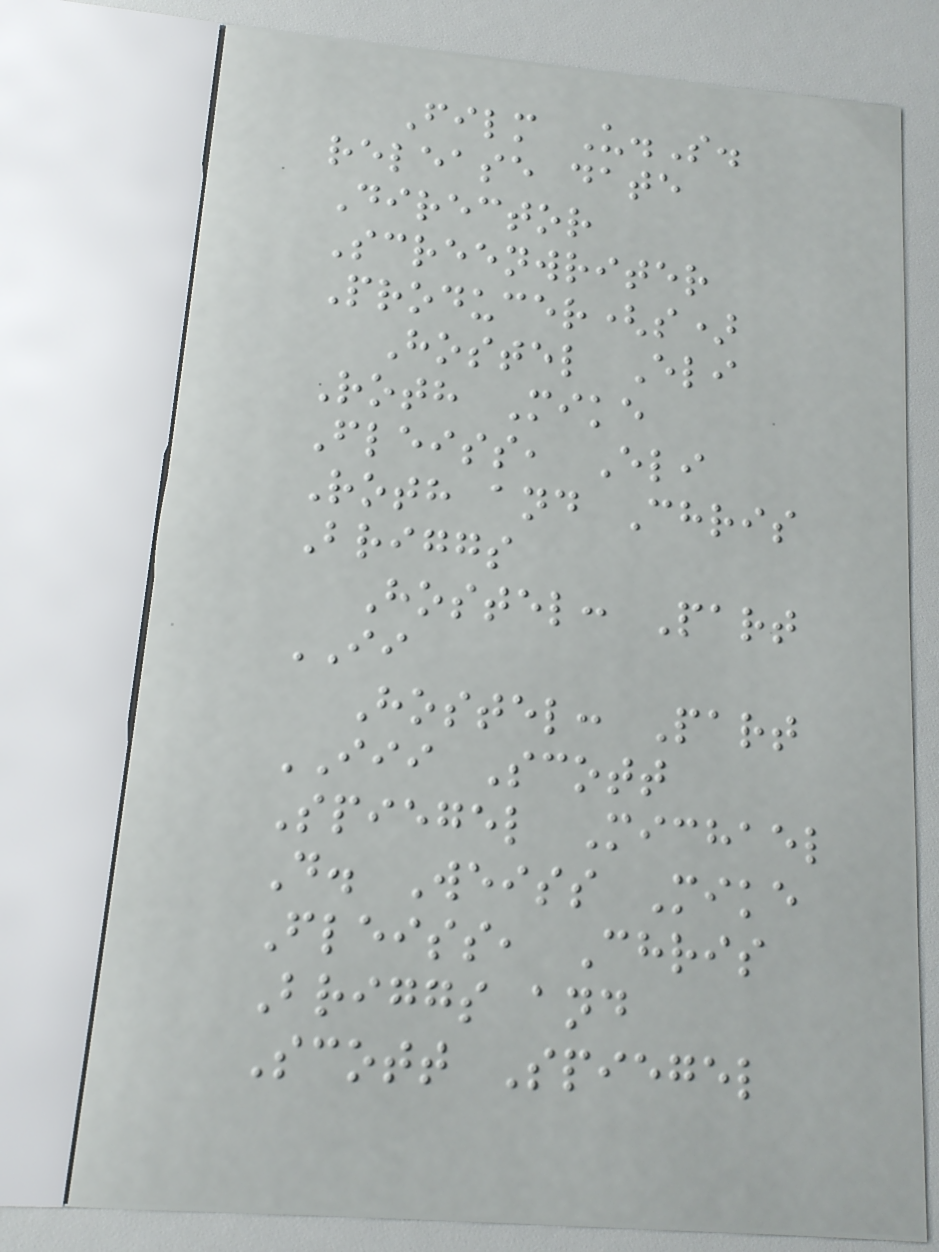Film U.S.
release date
Director
Screenwriter
Producer(s)
Hostel Eli
Roth Mike
Fleiss, Eli
Roth and Chris
Briggs
Hostel: Part
II
Hostel: Part
III Scott
Spiegel Michael
D. Weiss Mike
Fleiss, Chris
Briggs and
Scott Spiegel
